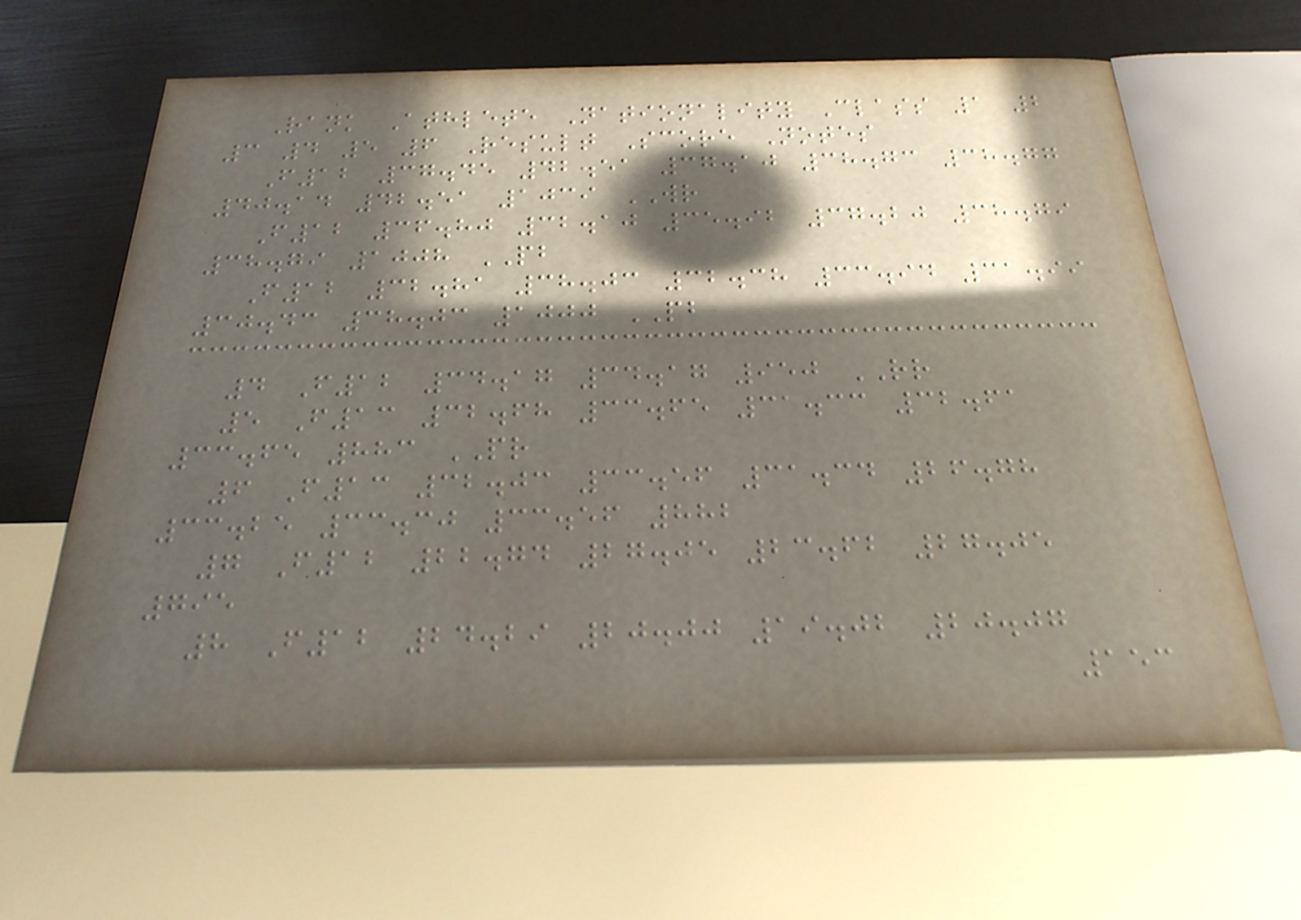Rank Athlete Nationality Class 1 2
3 4 5 6 Result Score Notes
F12 37.45 42.51 37.10 38.73 38.77
40.14 42.51 1039 WR
F12 36.80 32.10 35.92 37.20 38.79
38.79 1008 PB
F12 32.81 38.03 32.38 33.94 31.99
30.43 38.03 1000 PB
4 F12 34.17 34.17 950 RR
5 F13 32.68 33.65 31.33 32.61
33.65 883 PR
6 F13 32.03 33.56 31.34 26.78
33.25 33.30 33.56 882
7 F12 22.74 27.05 23.62 27.05
795
8 F12 24.29 20.00 19.02 20.07
153
